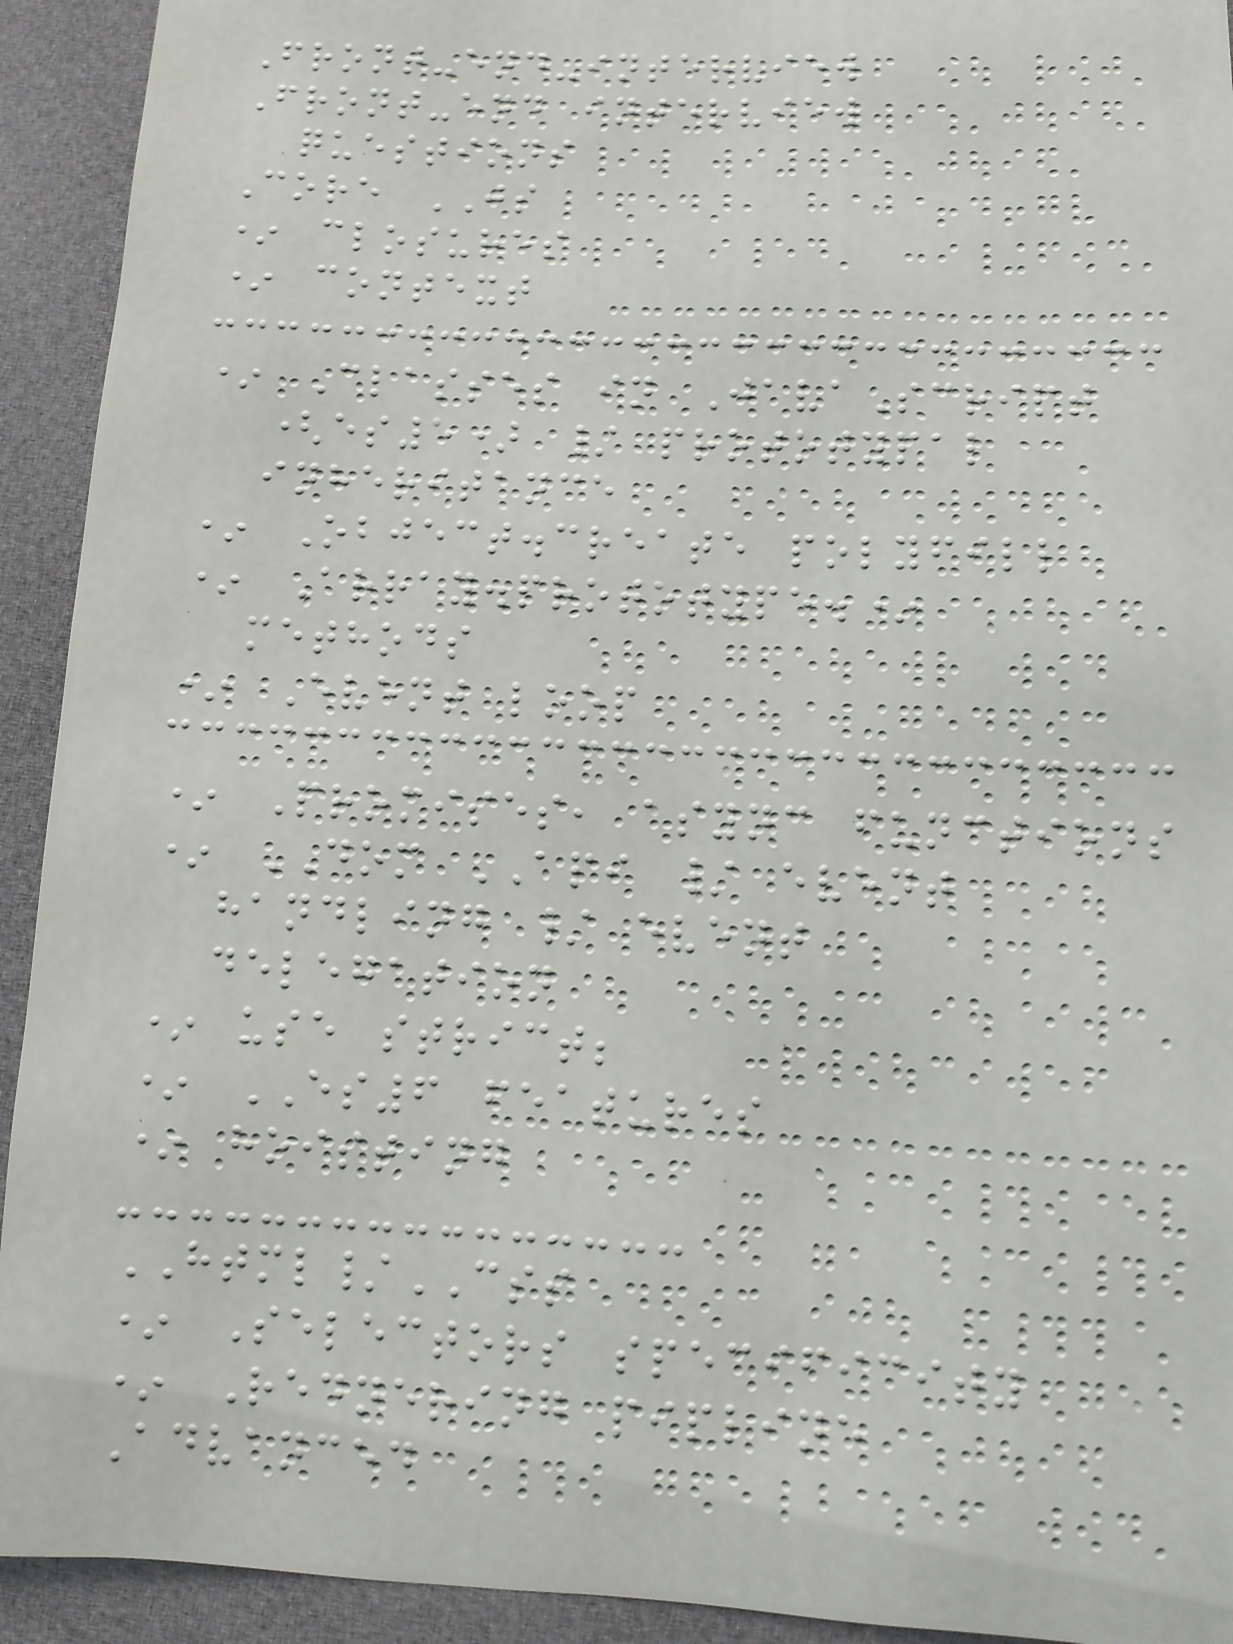Front-end-interview
Front-end interview
questions
Core JS
* closures
* context
* Classes in JavaScript
(es5) / prototypal
inheritance
* Object.create polyfill
* Array.prototype.*
methods
* Event loop
* Promises, async functions
* DOM API / event
handling / event
delegation
* use strict;
* ES6 features
* hoisting
HTML/CSS
* Selectors specificity
* Rednering pipline
Advanced
